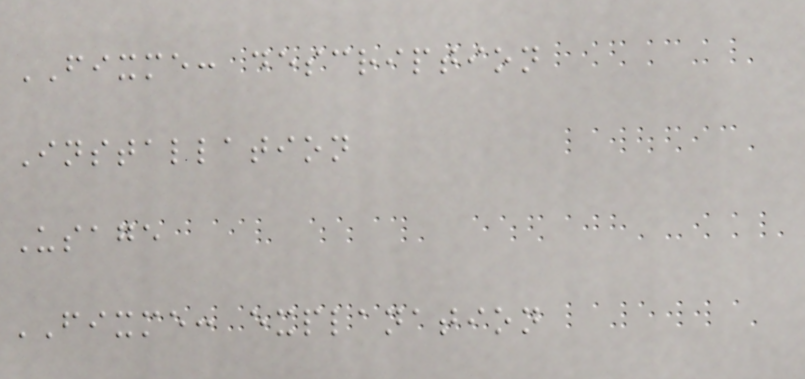FIXME: description
Installation
Usage
FIXME: explanation
